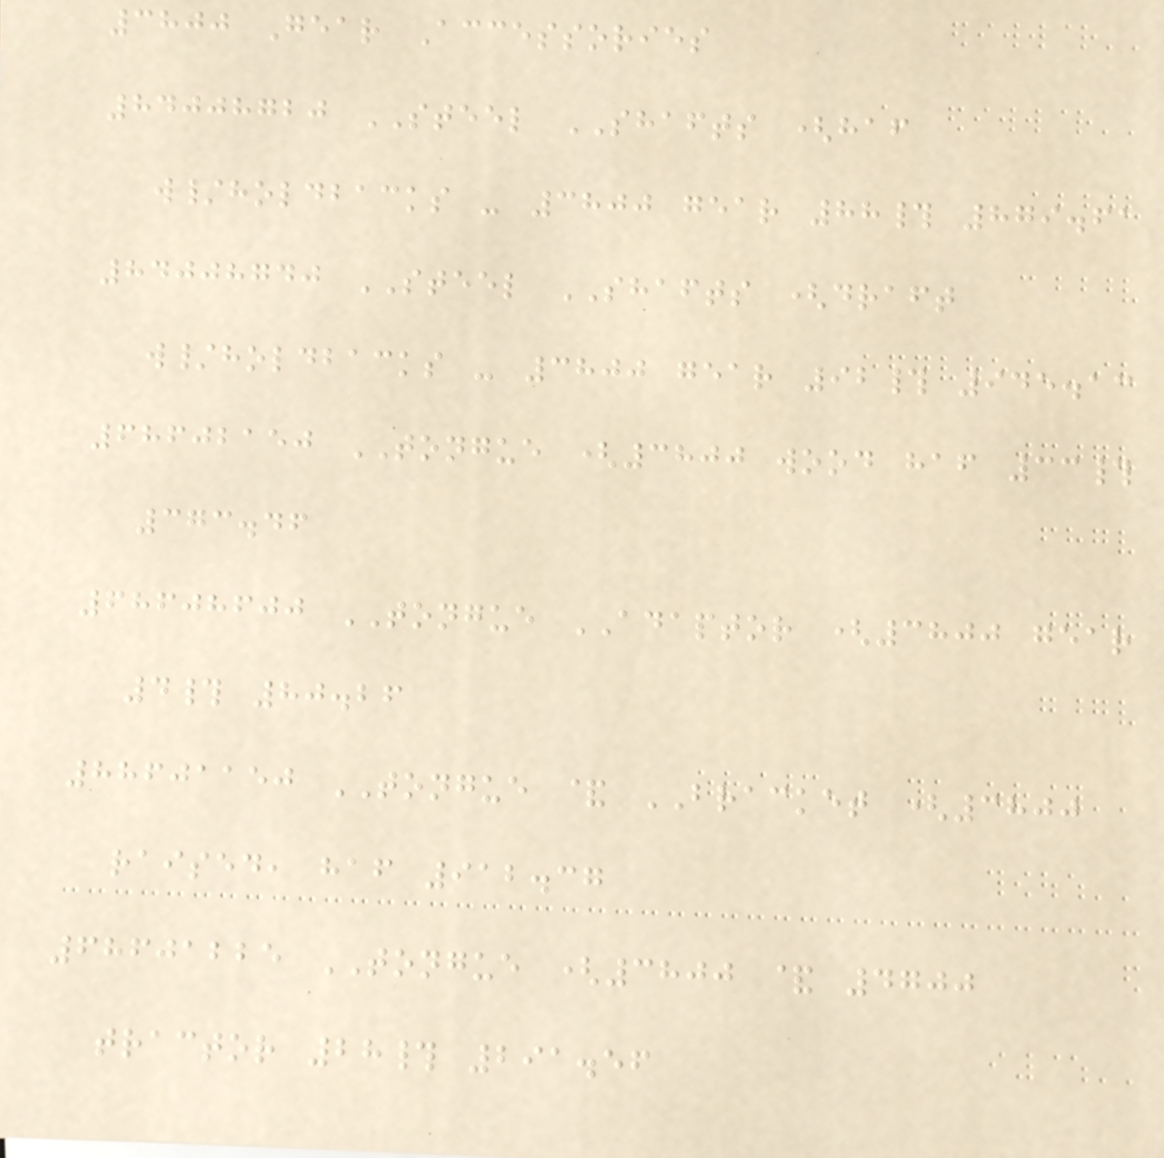3800 Gear Accessories
84008720 STEEL SHAFTS (haf
w/holdbacks - 3800 gear 88# 879.61
84008740 STEEL SHAFTS (draft
w/holdbacks - 3800 gear 92# 945.13
68602150 TONGUE (3800 wood haf 33#
373.46
68608600 TONGUE ADAPTOR (3800 gear
4# 80.26
88601150 TONGUE & BRACKET (3800
raised, haf 912.37
68601225 TONGUE (3800 & 4700
tractor 28# 291.56
